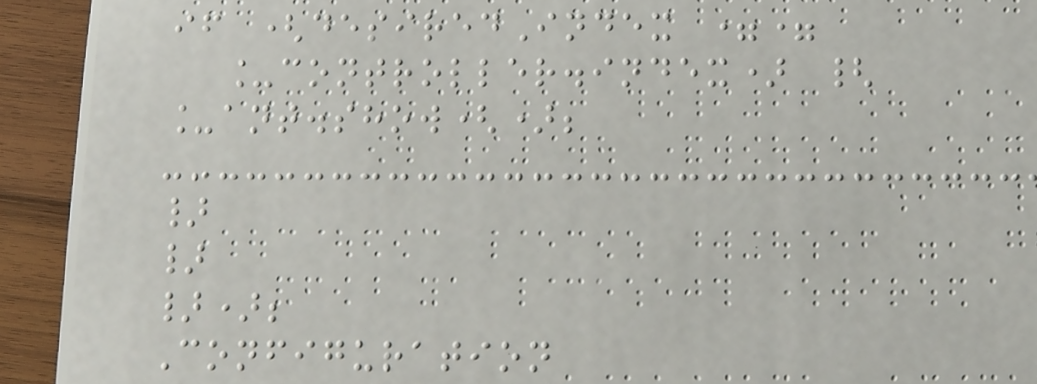if (desiredIndex ==
_controller.index) {
_ant.show();
}
}
});
Configuration
